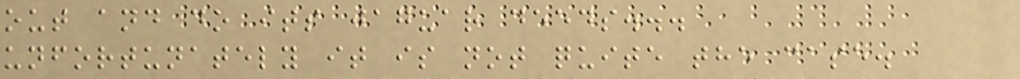out and do its jaguar deeds...
unfortunately it is not quite the case.
